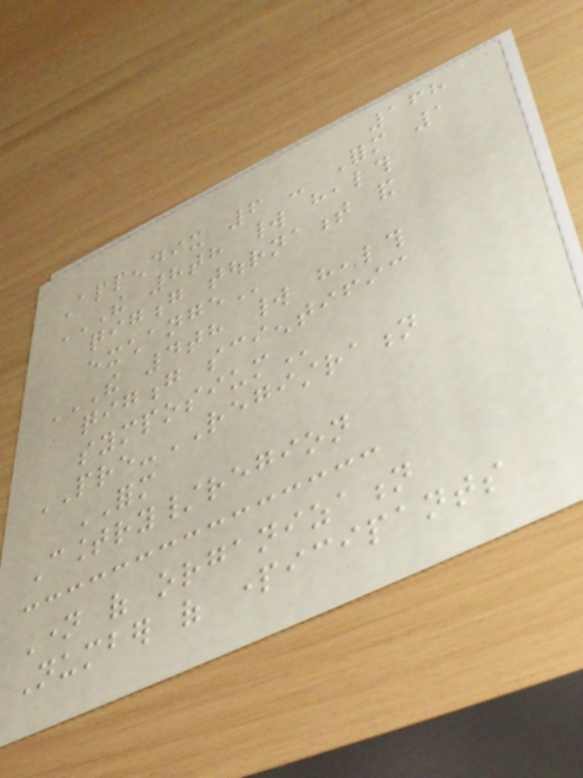168
Appendix 6 - Form 1
THE 8TH WORLD HEALTH
QIGONG TOURNAMENT AND
EXCHANGE
THE 4TH WORLD HEALTH
QIGONG SCIENTIFIC
SYMPOSIUM
PRE-REGISTRATION
FORM
Country/region
Name of organization
Number of participants
